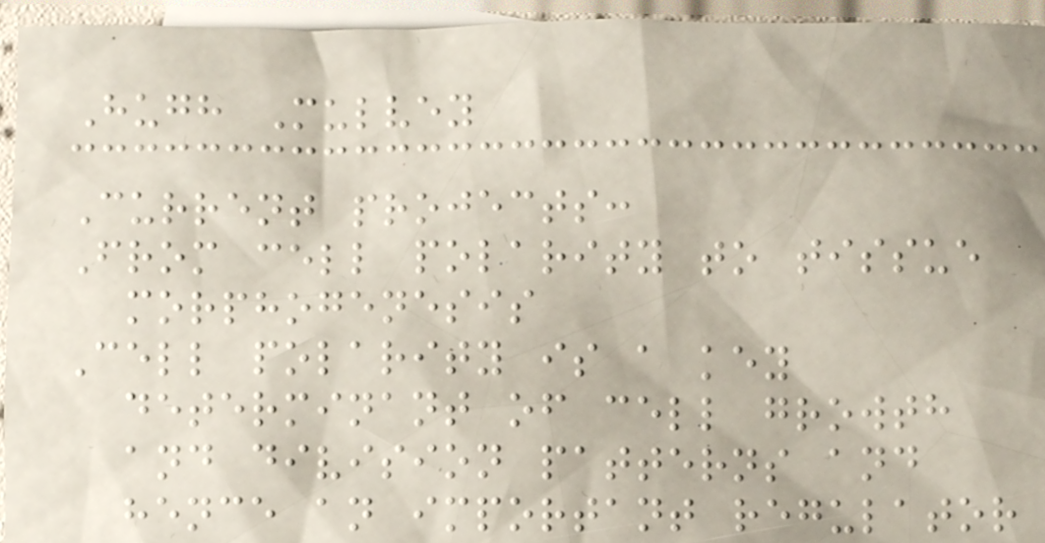Hugh Mulvey
Current projects:
From cell polarity to tissue
morphogenesis
Cell polarity is a key
determinant of cell growth
and division patterns and
hence an important regulator
